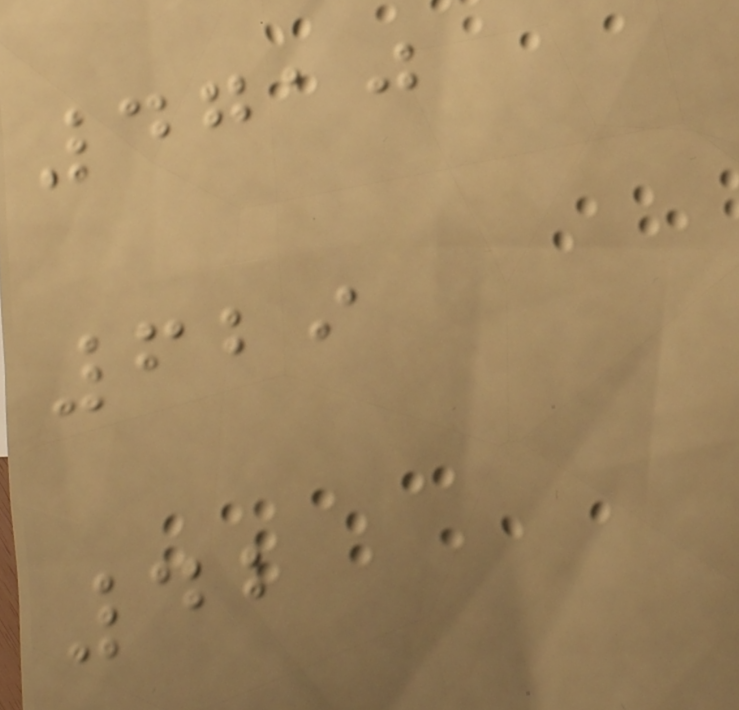4710
629
42
